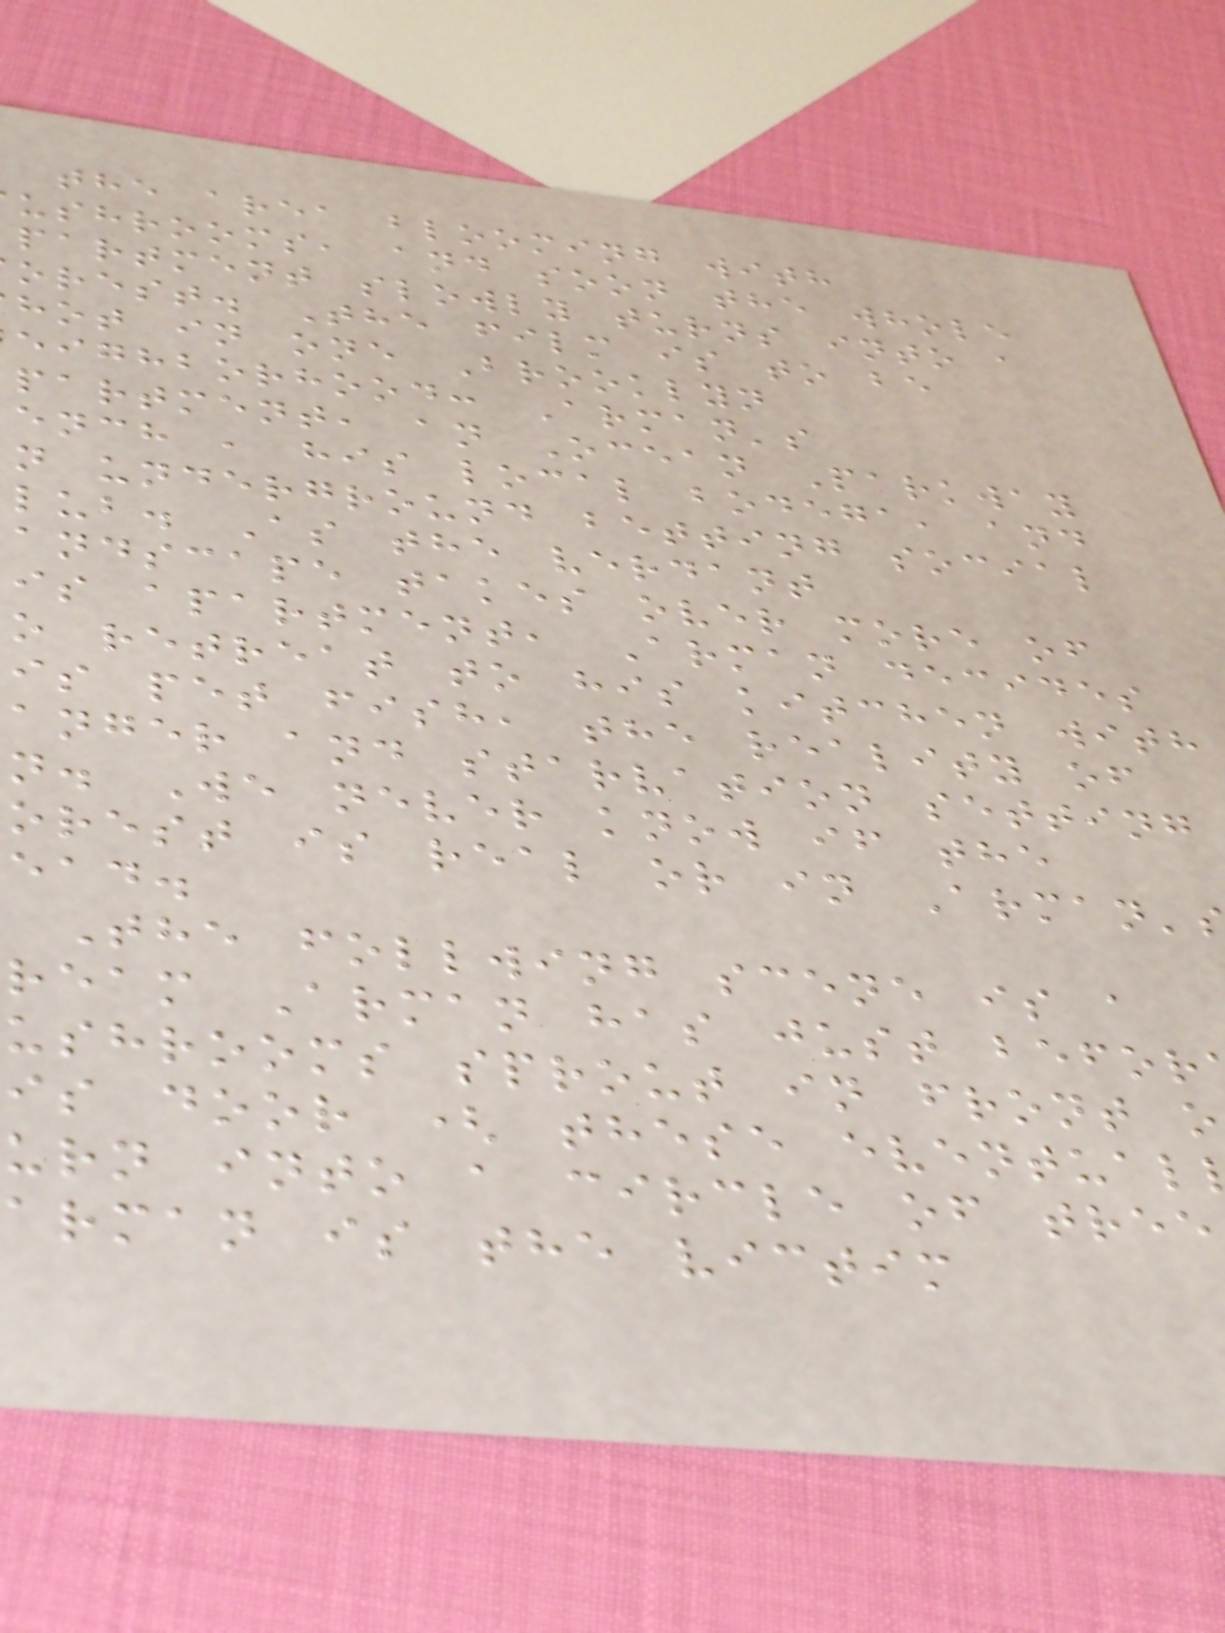the area blooming with
ushrooms, and soon the whole
partment slowly turns into a
orest. The film is to be
hot in one Brooklyn
eighborhood: Arman's
partment, an Ocean Parkway
ench , his local bodega, and
n underground betting social
lub. As the verdant
andscape takes over more of
is apartment, Arman decides
o retreat to his kitchen with
is pet fish, the reality of
anger and starvation setting
n. We never know if the
orest is real or in Arman'
ead.
The follwing scene is a
ream Arman has just befor
ushrooms sprout in front o
is door ( these eventual
urn into a circle of tree
arman is the victim
